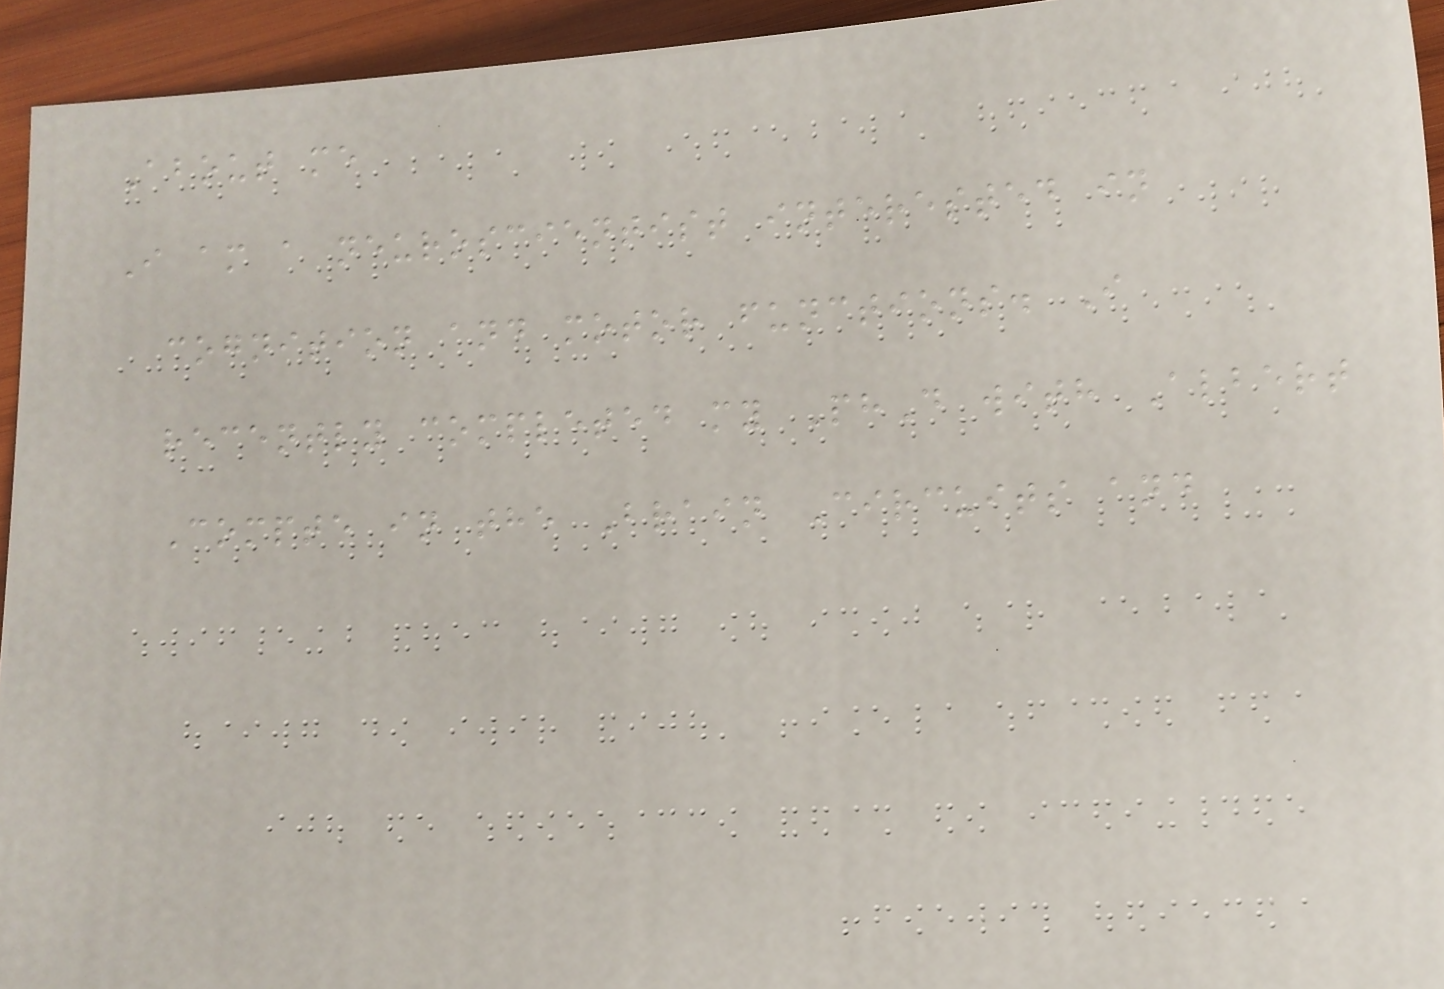About me
I am a neuroscientist interested in
cognition and motor functions. I
recently completed my PhD with Albert
Compte in the Brain Circuits and
